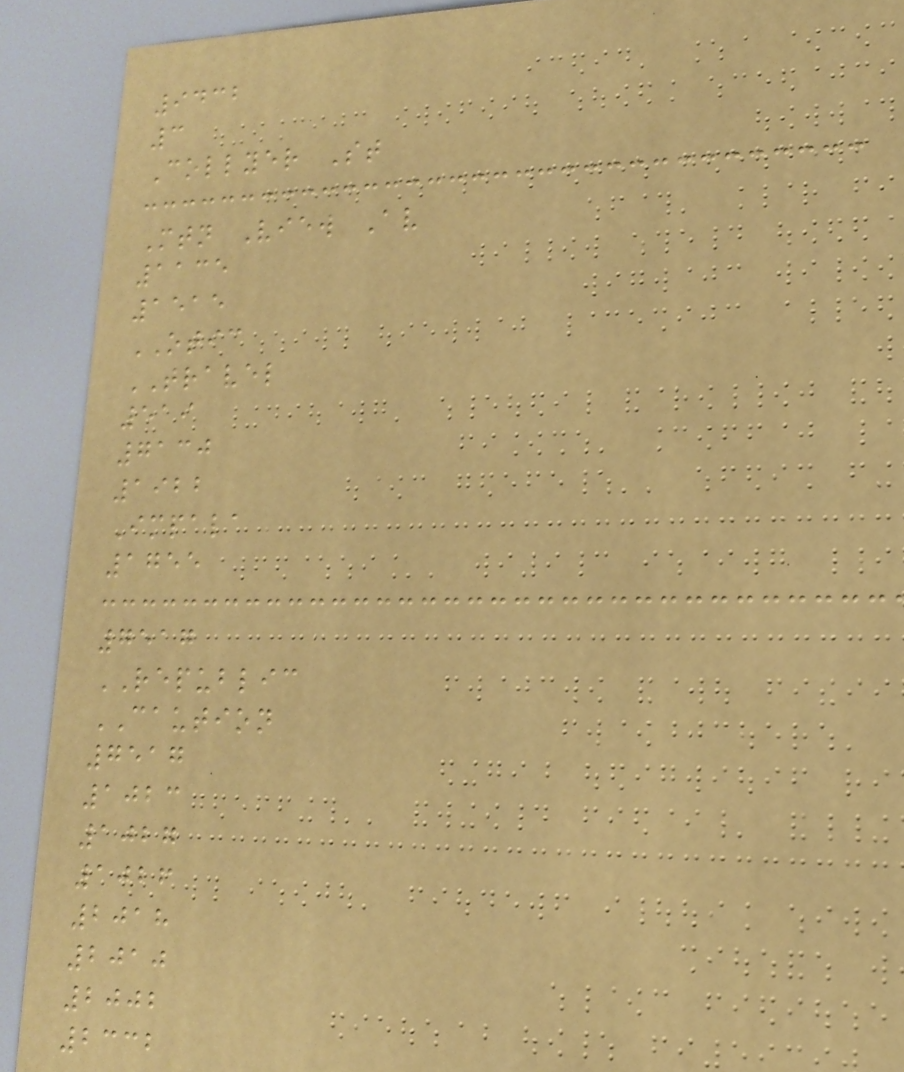9432
3
Collyer St
Mtn View Av
1135
1515
OTIC
TRAVEL
519
7130
1922
Impala
1755
7517
REPUBLIC
CAUTION
7517
1023
1027
1026
2018
2010
2002
2332
